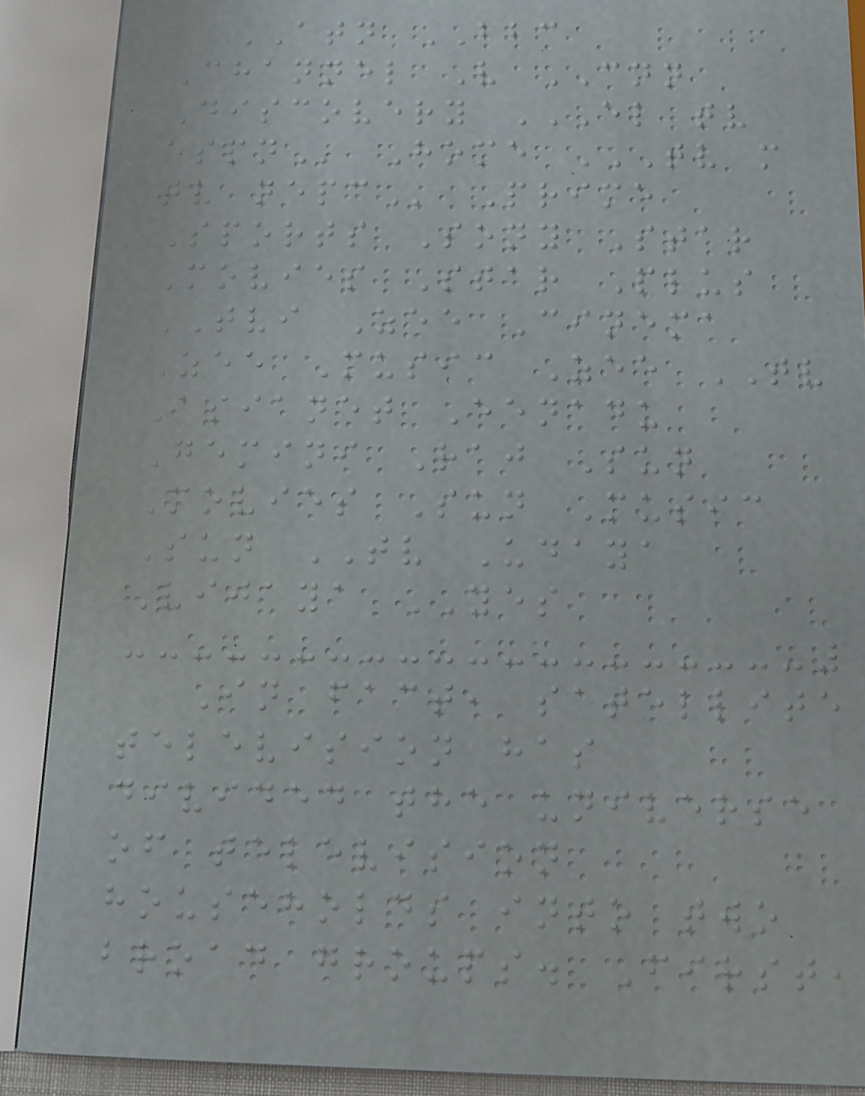ATN BBC
Channel V CNN
Discovery EL TV
ESPN Home TV M
TV NEPC Prime
Sports Sony Star
Movies Star Plus
TVI Zee Cinema
Zee Music Zee TV
Asianet Eenadu
Gemini Raj Sun
Movies Sun Music
Sun TV Udaya
Vijaya YES
In fact, satellite
television has
divided the universe
of television
households into two
broad groups. First,
